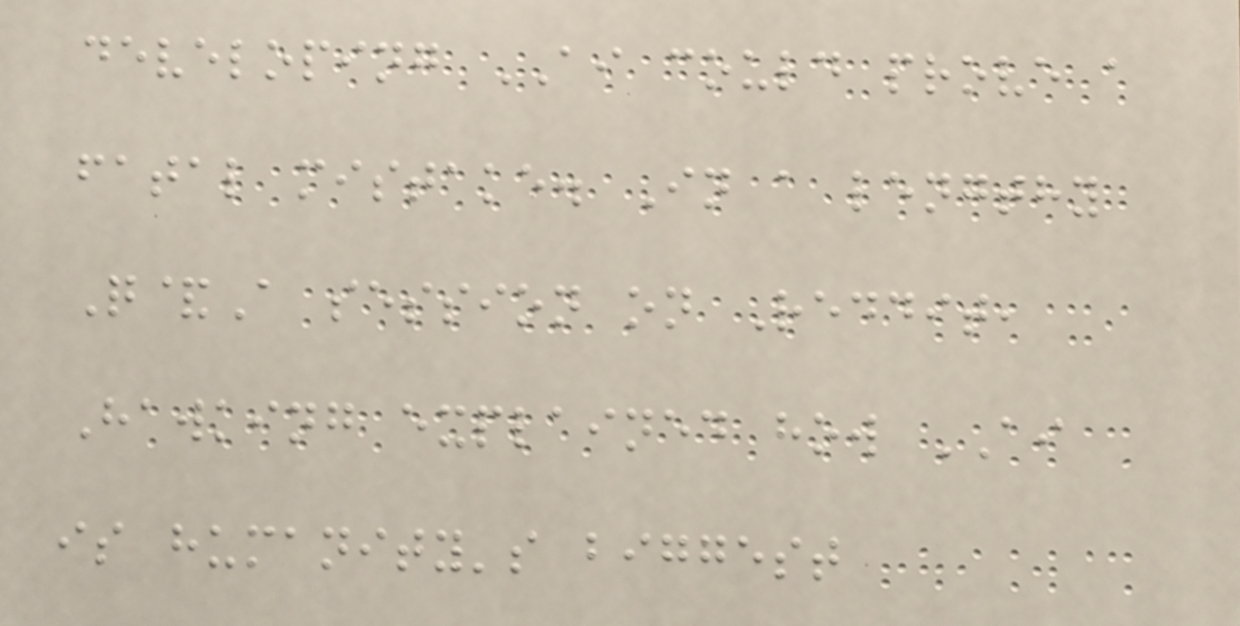developing AI could prove a
fatal mistake. In a lengthy
Q&A session on Reddit,
Hawking explained how AI
is humanity's biggest
